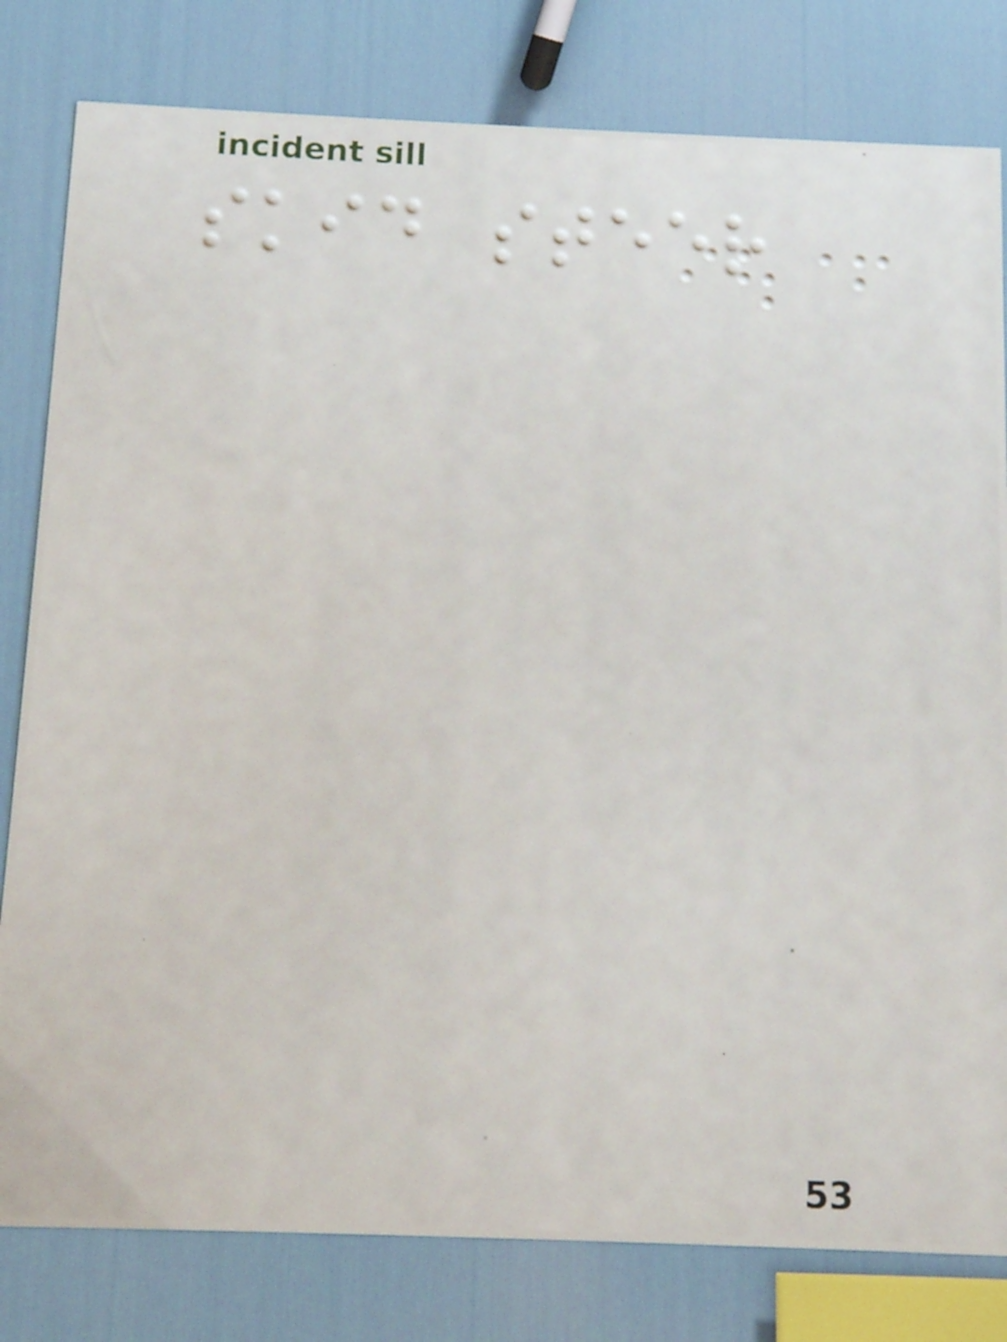skid steer
